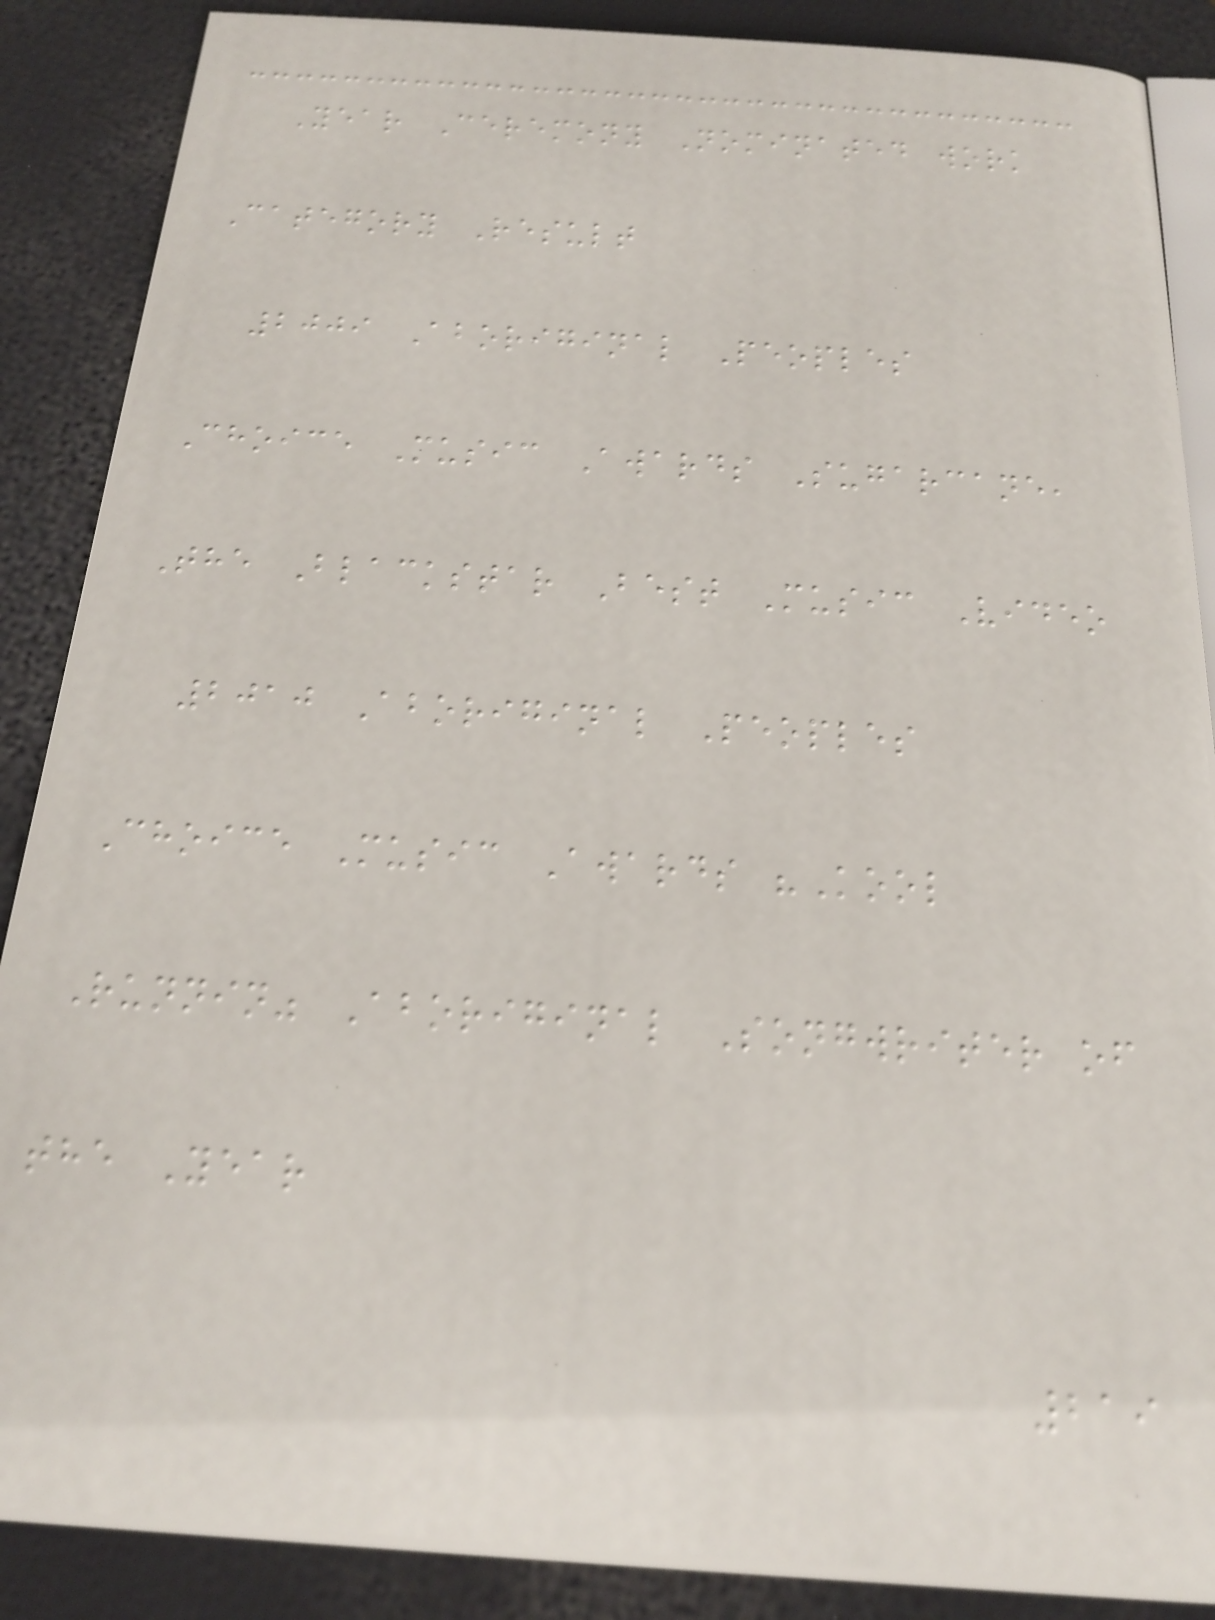Year Ceremony Nominated work
Category Result
2009 Aboriginal Peoples
Choice Music Awards Sugarcane,
The Blackstar Best Music Video
2010 Aboriginal Peoples
Choice Music Awards "Kool
Runnin" Aboriginal Songwriter of
the Year
219
